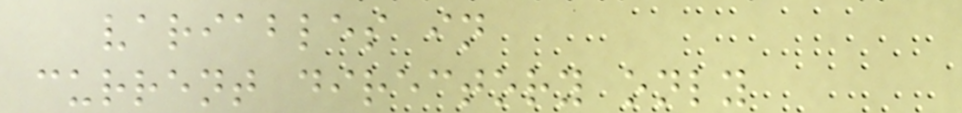variables in
current directory only
